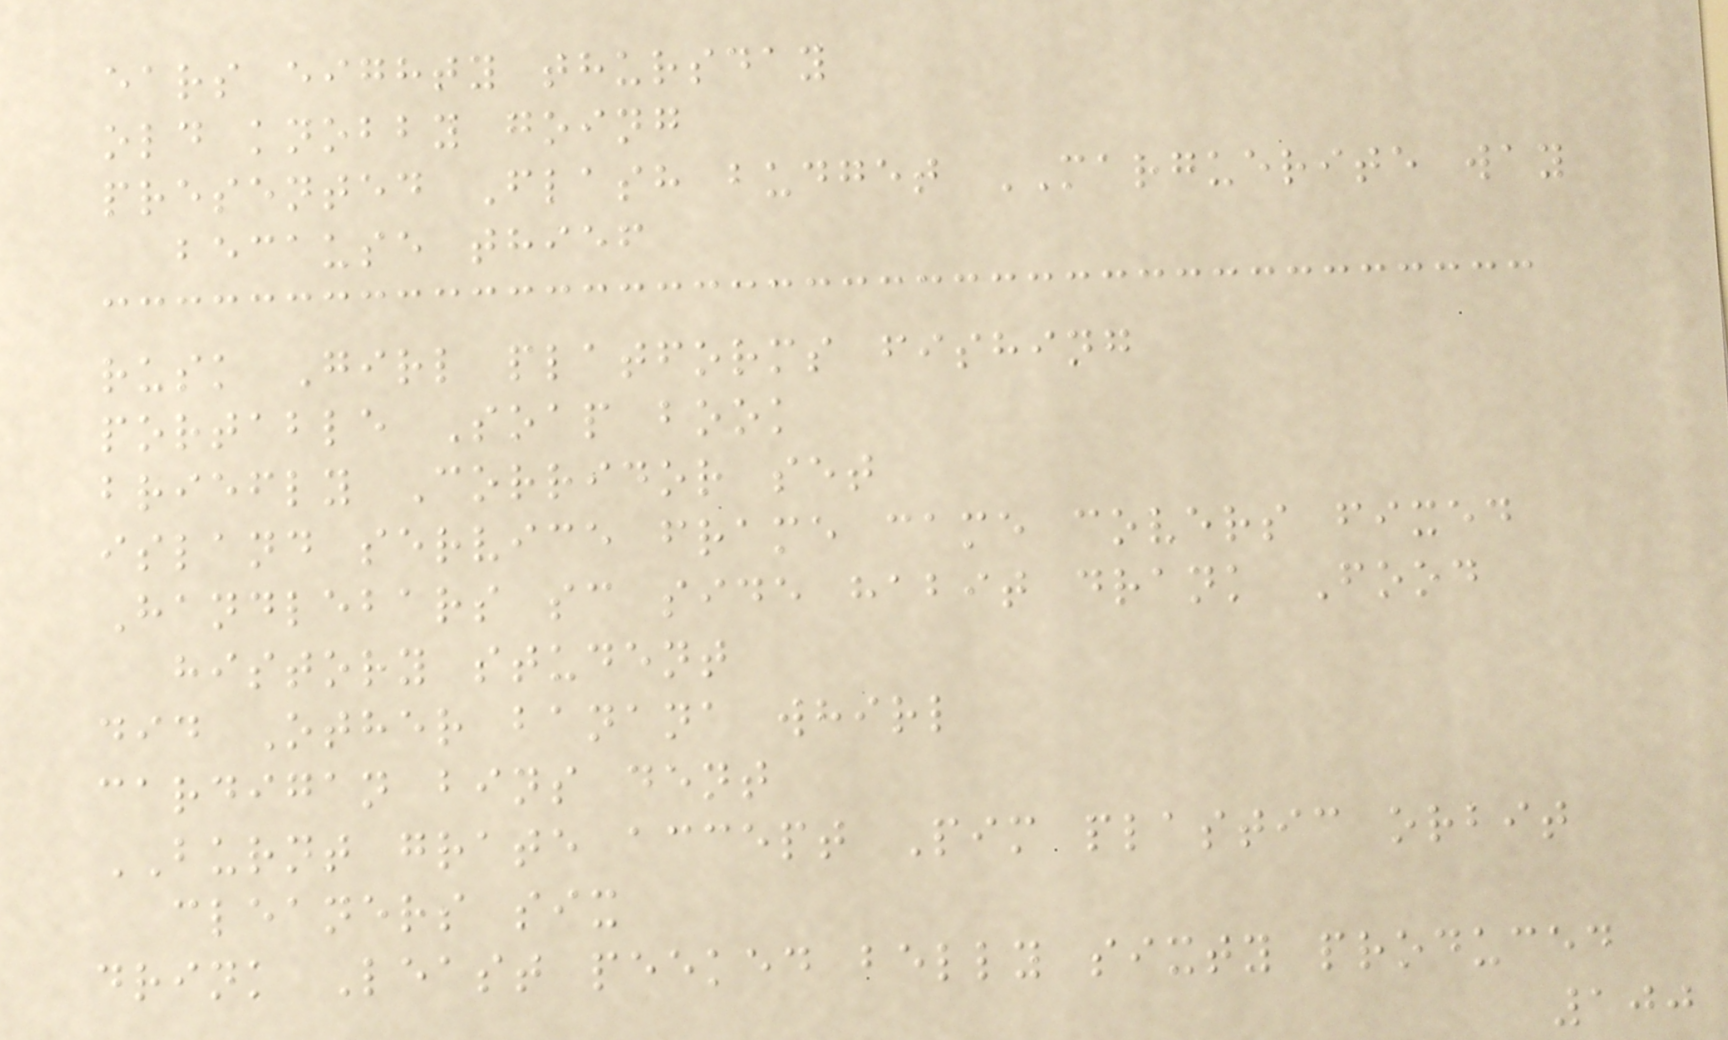ears eighty thursday
old knobby going
presented Flash budget MARGUERITE way
because thief
rusk Girl platforms fishing
portable Soap book
briefly Corridor set
island service frame came covers fixed
Handlebars sc side habit drank Food
history student
did Other banana whirl
cardigan bins dent
BURNT grate accept Pim plastic orbit
cleaners six
drink Least peeked belly sixty produced
100
